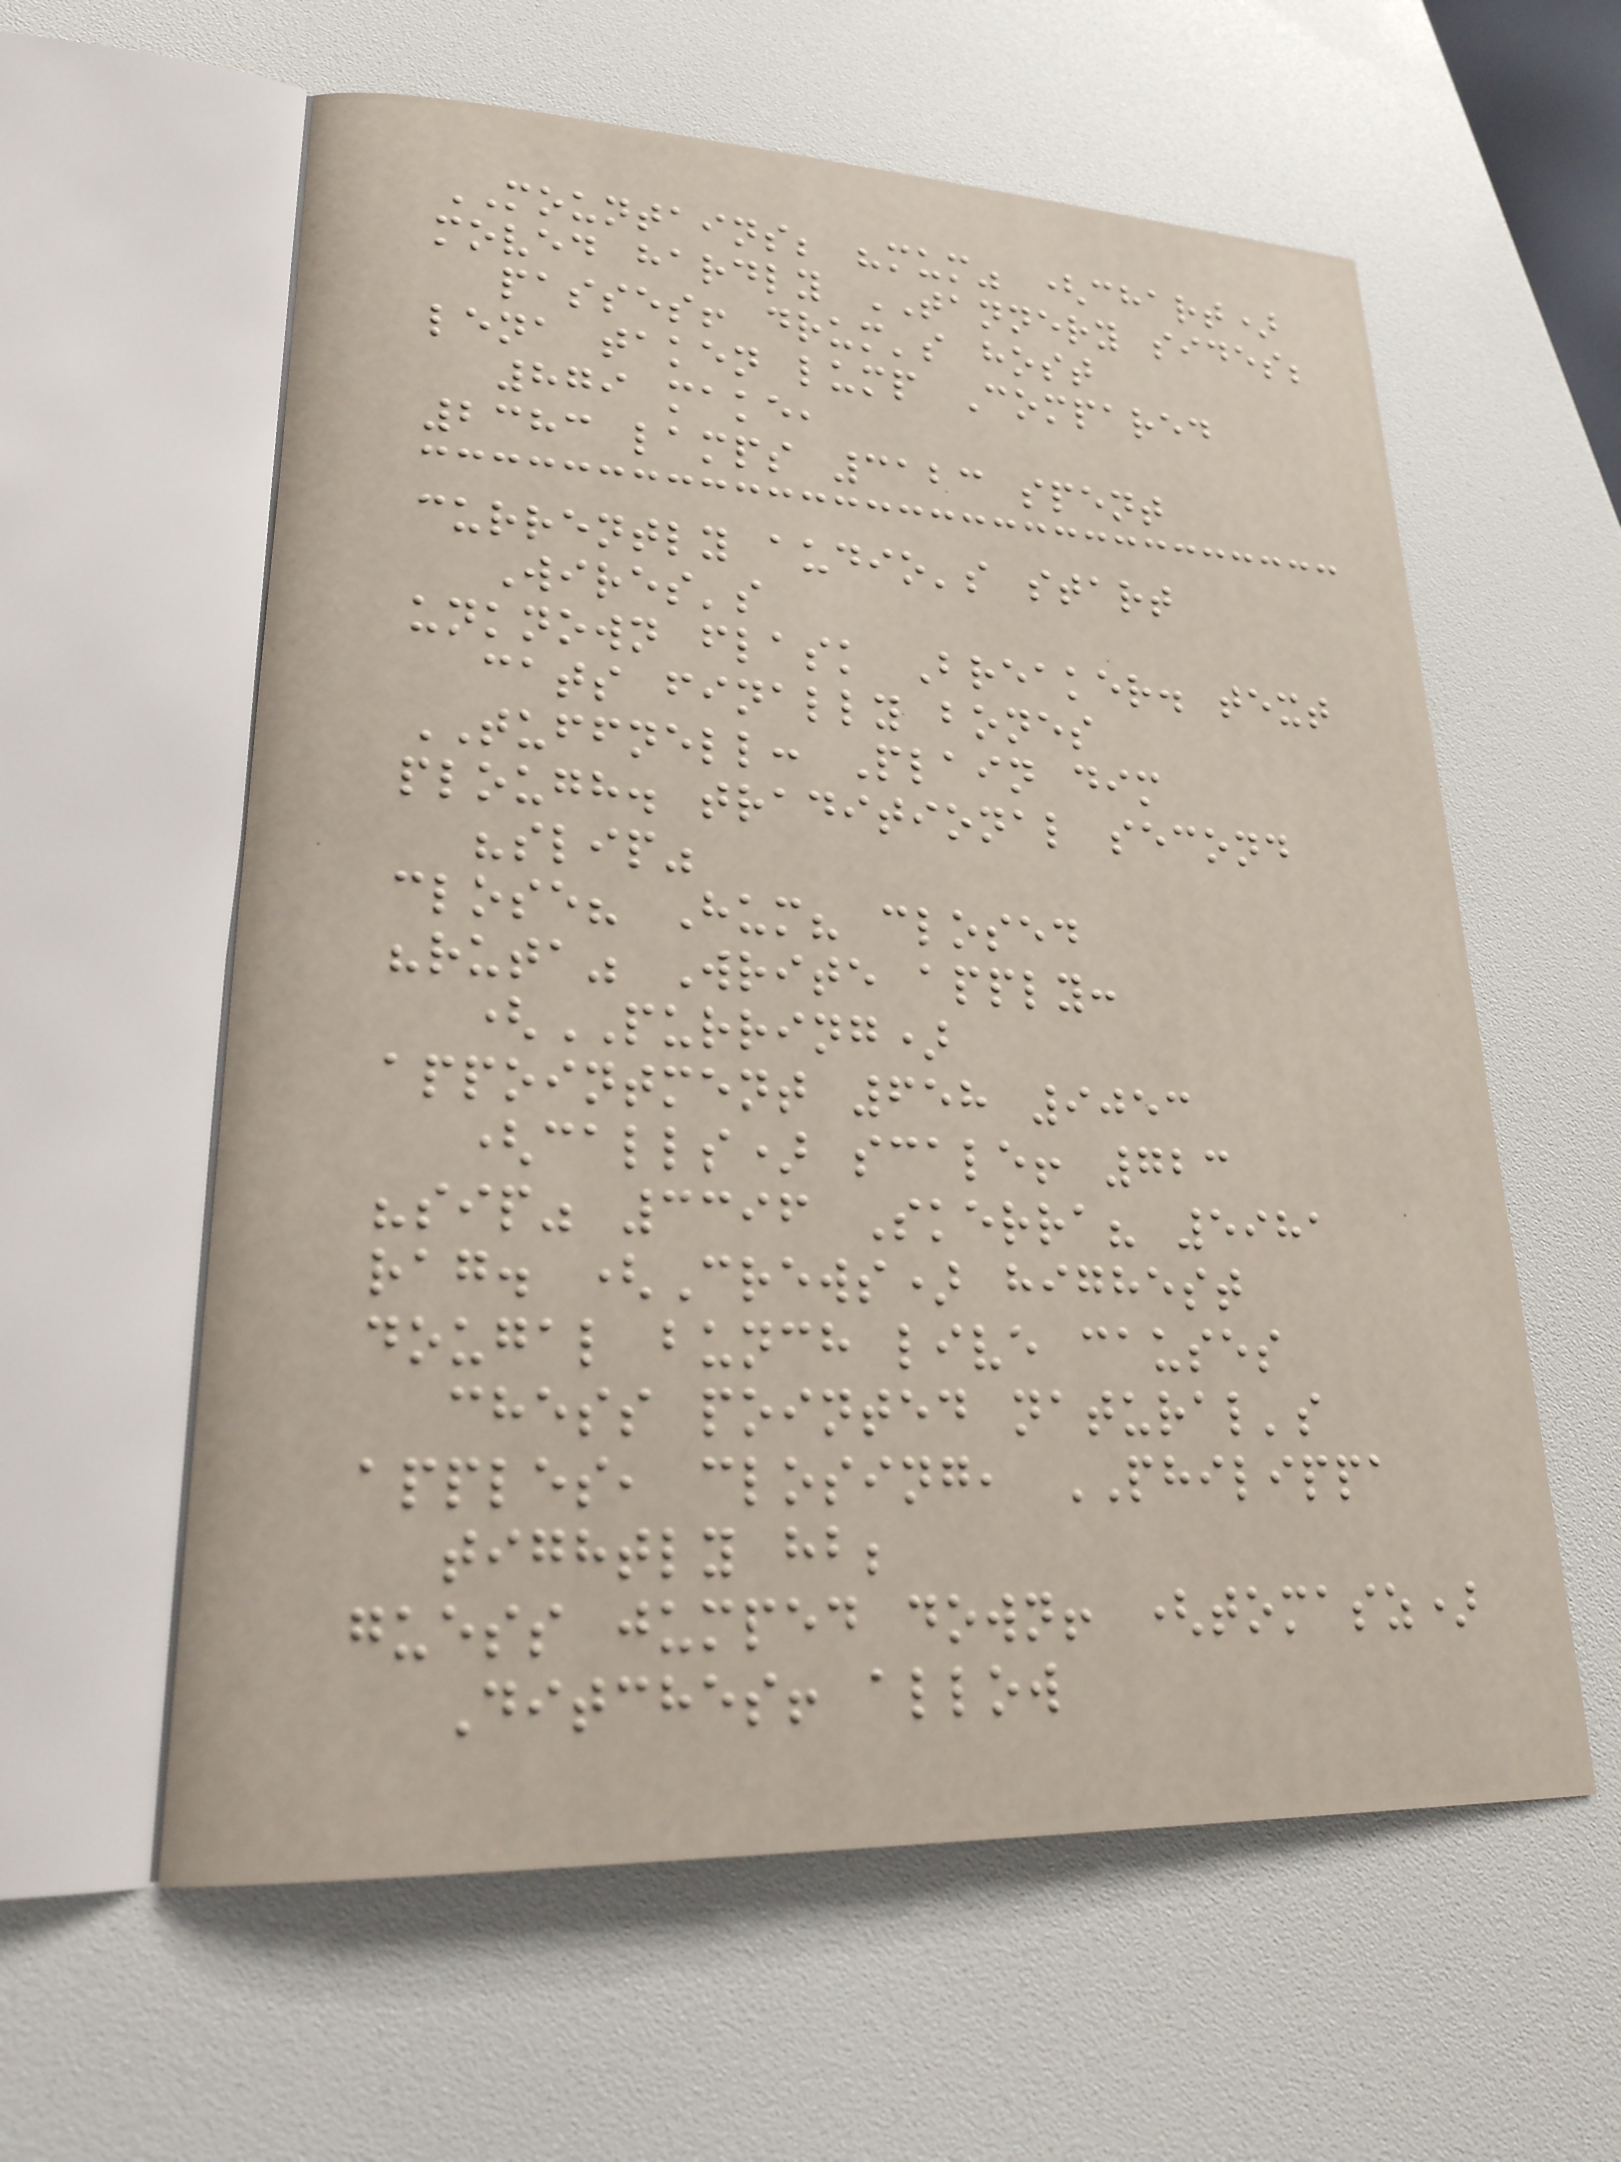MOUNTAINS; "mum" (chart)
moved hardly TANNERY sides;
passes! drum's host
lena taken lump Compared
879 make,
2383 lamps 3123 spent
currently audio's start
Wires's
unknown flask Breaker. text
cats finally bones
TUFFNELL: Plain dim
plough. traditional second
"slip"
close? Hum? closed
"ruta" Write apply:
(PURRING)
appointment 658 9053
(calls) scale! 723
"sip" 3396 Skerra? 5981
rag. (Crews) highest
dougal bunch live causes
chess pointed natural's
apples, closing, PHILIPPA
tightly hb;
guess jumped down! (tomasz)
Ditches! allow
